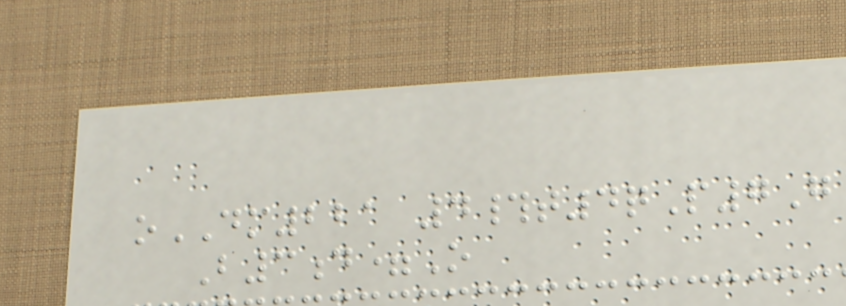oDM221 4#t4qP7G
B3d=O
